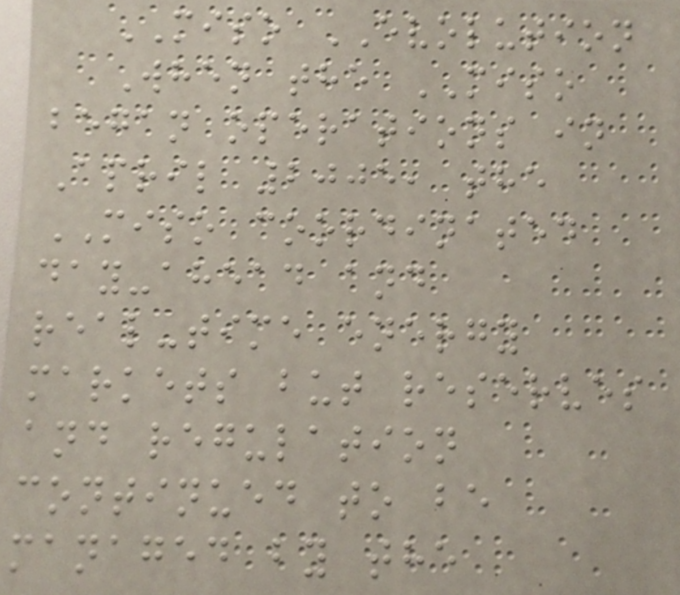MISO EVOLUTION
When the MISO
began operations in
April 2005, the
MISO coordinated
day-ahead and
real-time energy
markets but reserves
and regulation
continued to be
managed by the
